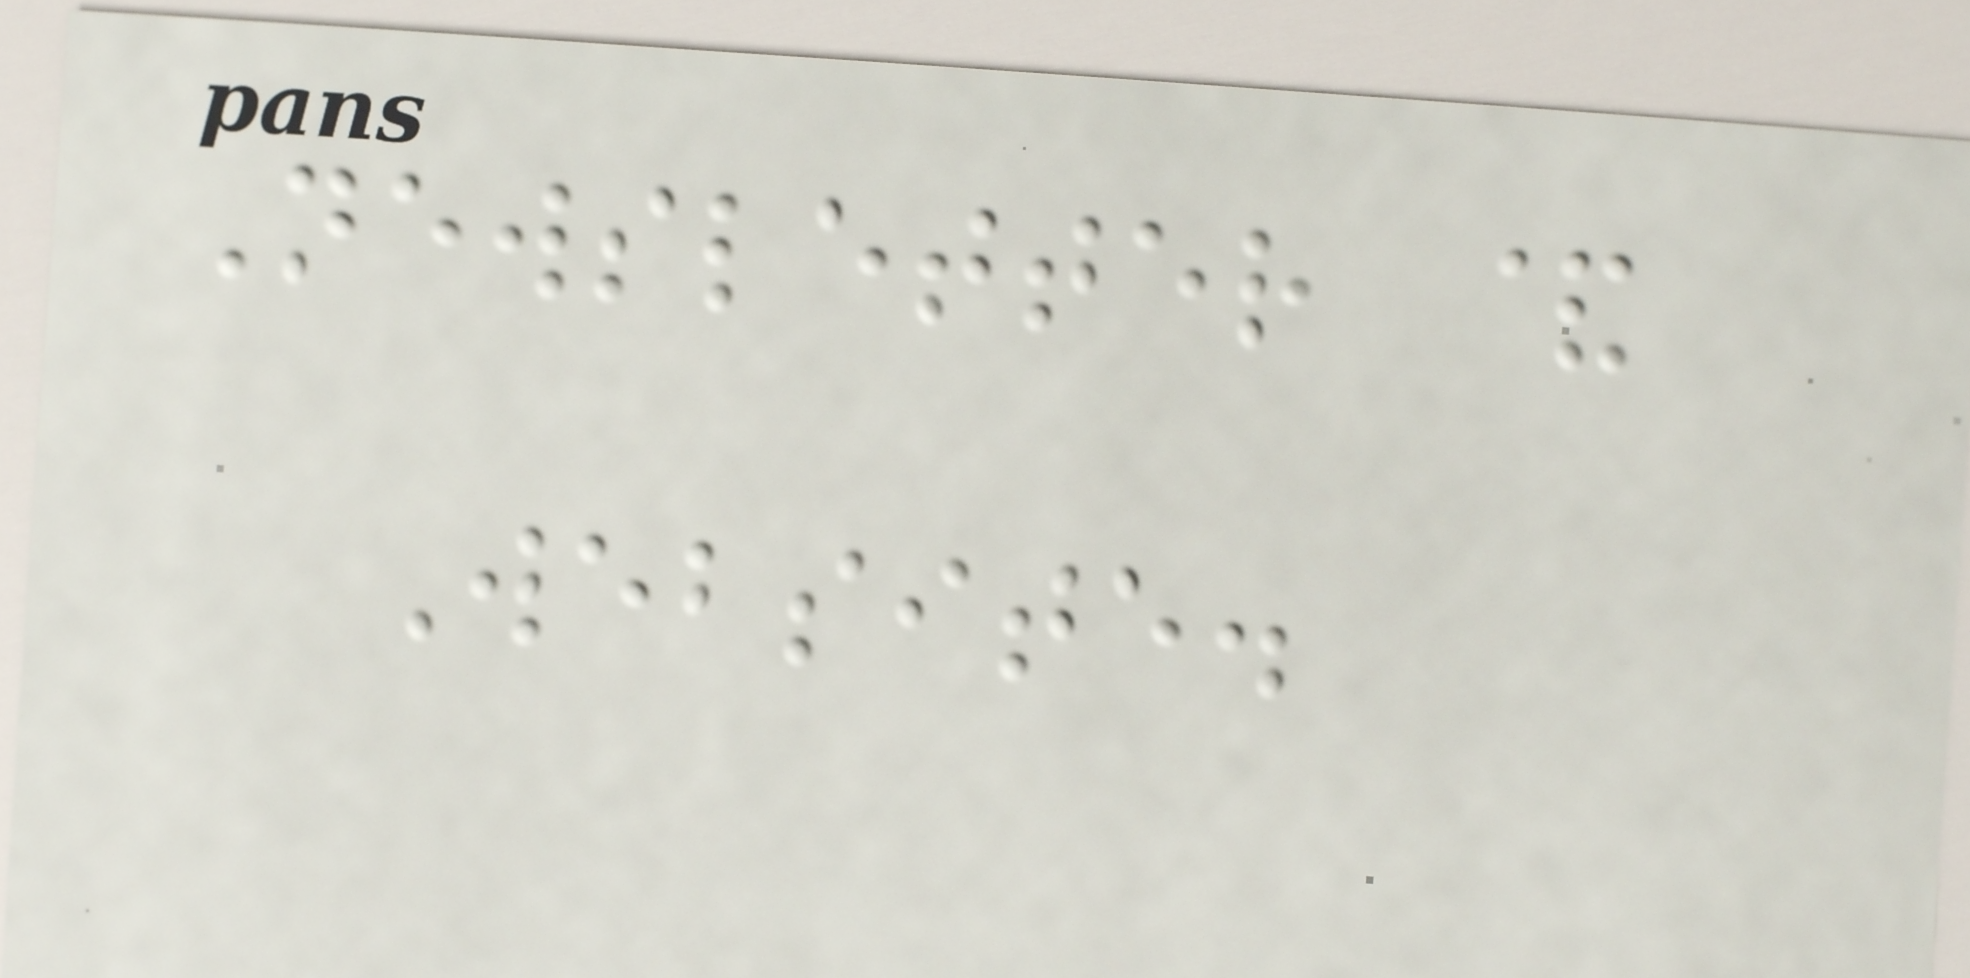Newsletter &
Website.
